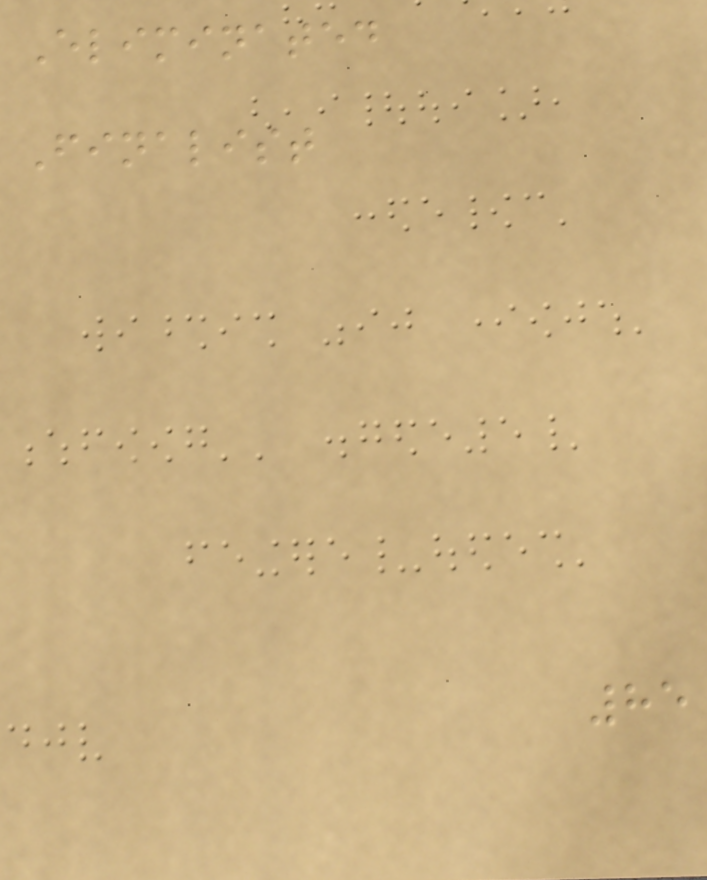Eliminated
Finalist
85
